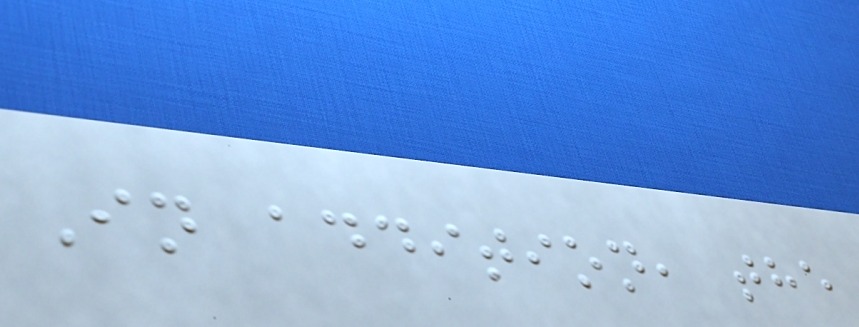In addition, the
